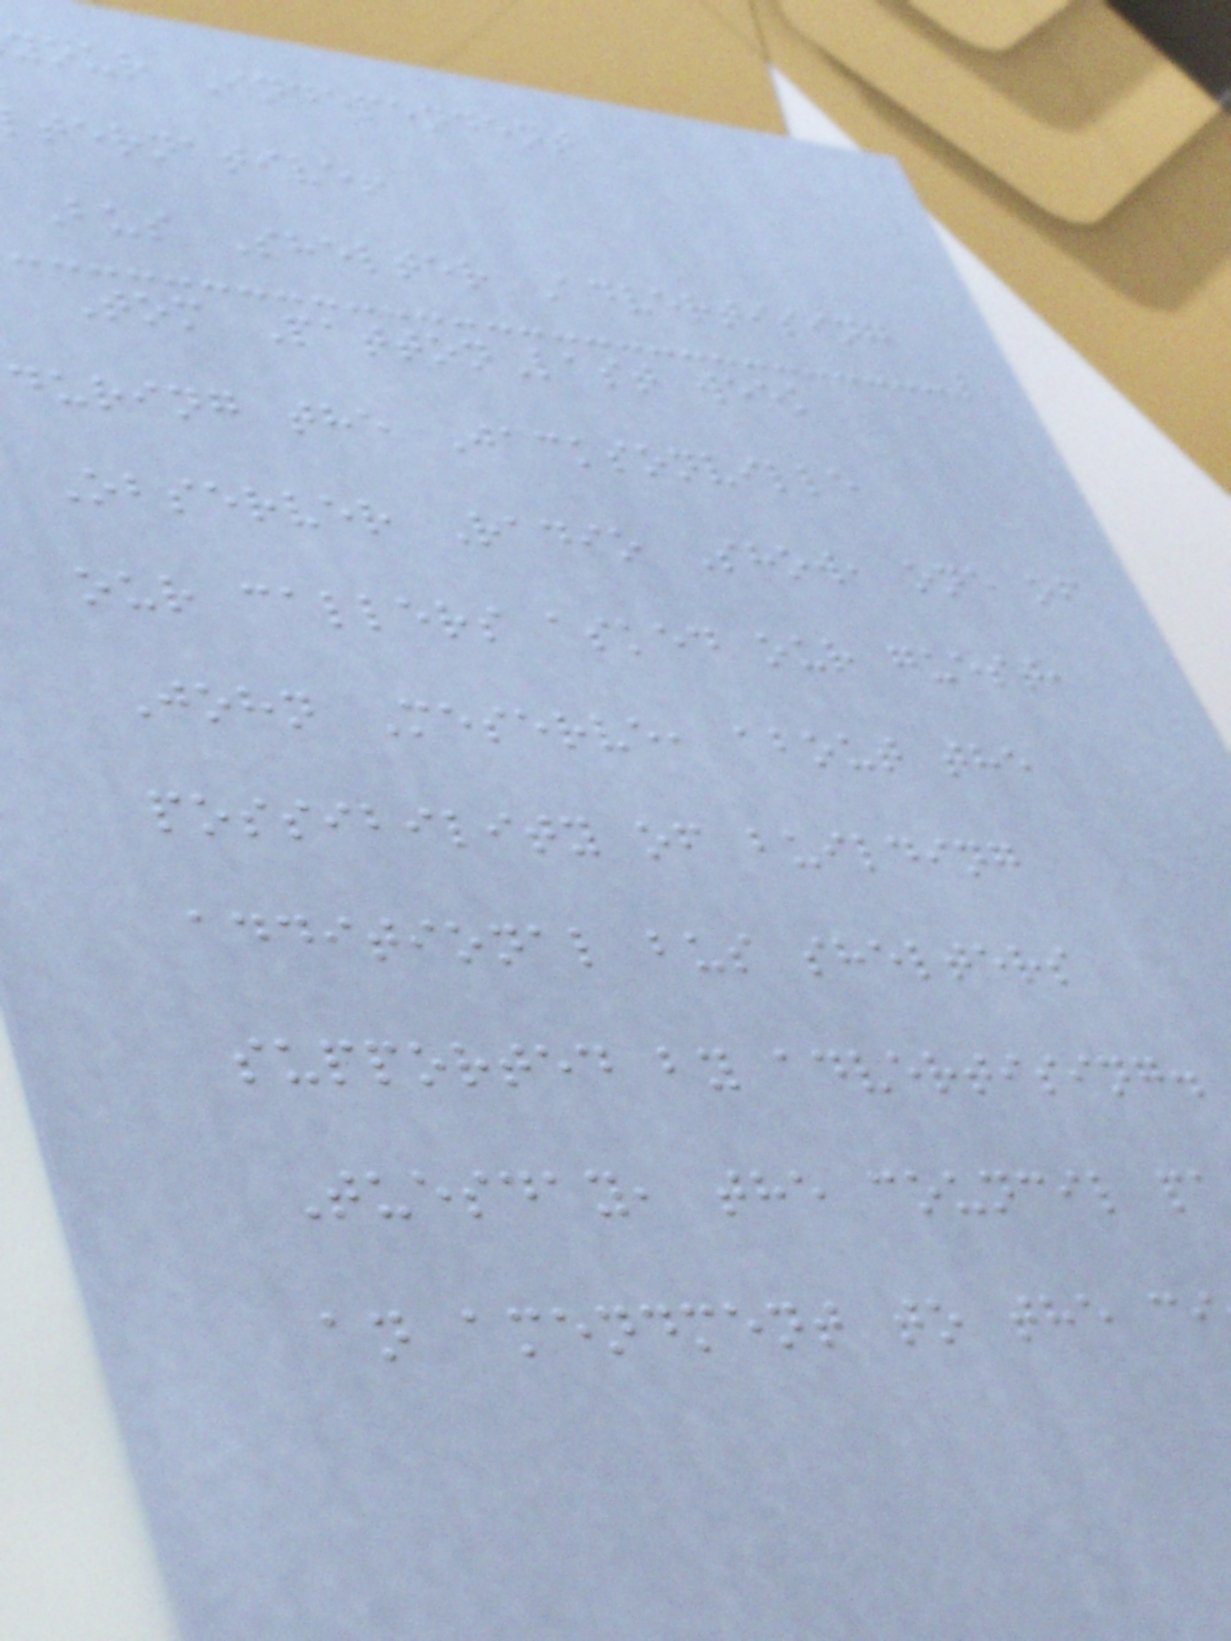your Independent
ternative!
Bus Shelter Advertising
Tom PattonLast week
during the Jacksonville
Observer Radio Show, one of
our callers asked our guest,
John Meserve, about the
possibility of building
additional bus shelters
supported by advertising.
Tuesday, the council p
an amendment to the ci
